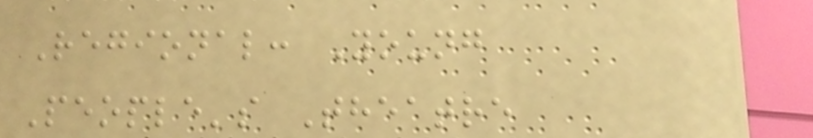Regional: Young
People's Theatre
